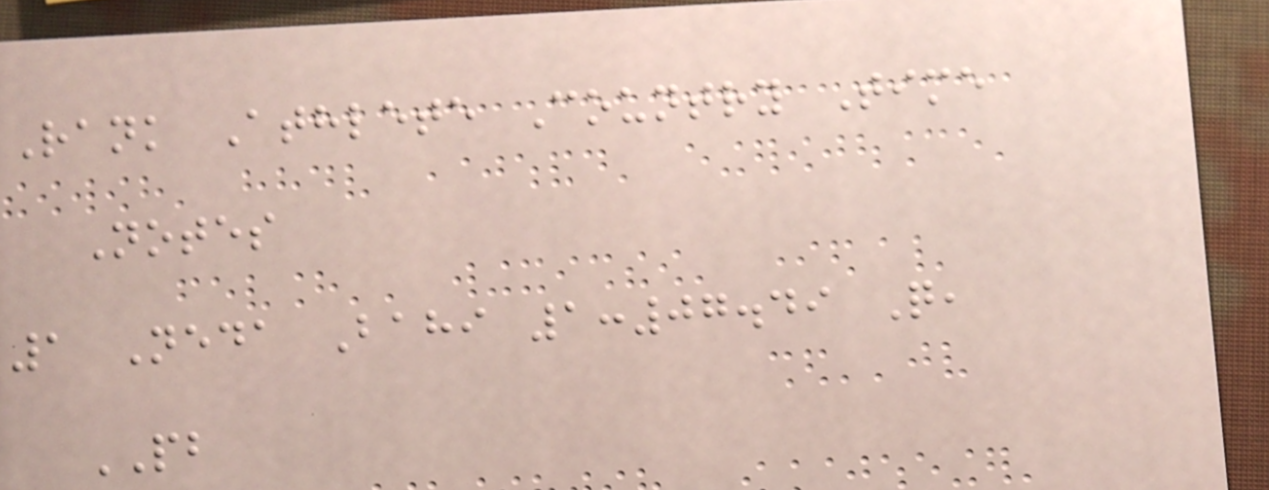Rank Athlete Country Time
Notes
1 Neda Bahi 1:07.49 Q,
PB
